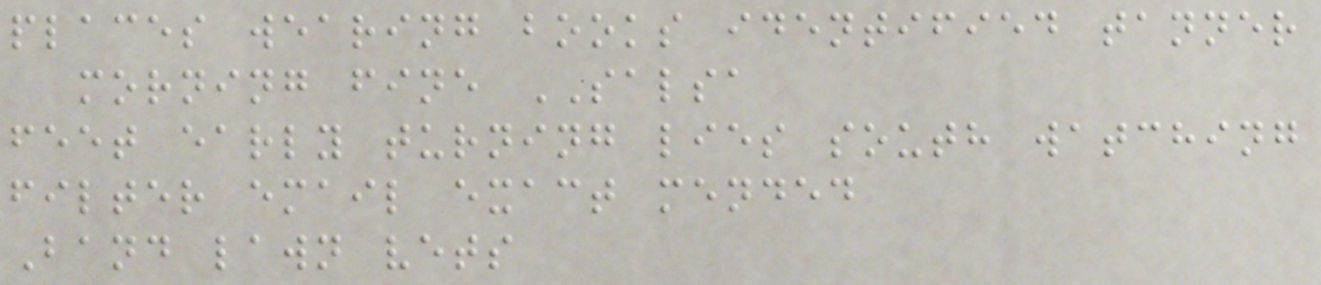places wearing books identified tanner
morning fine SALSA
feet early turning lies south watching
filter email exact mended
Band lawn vets
